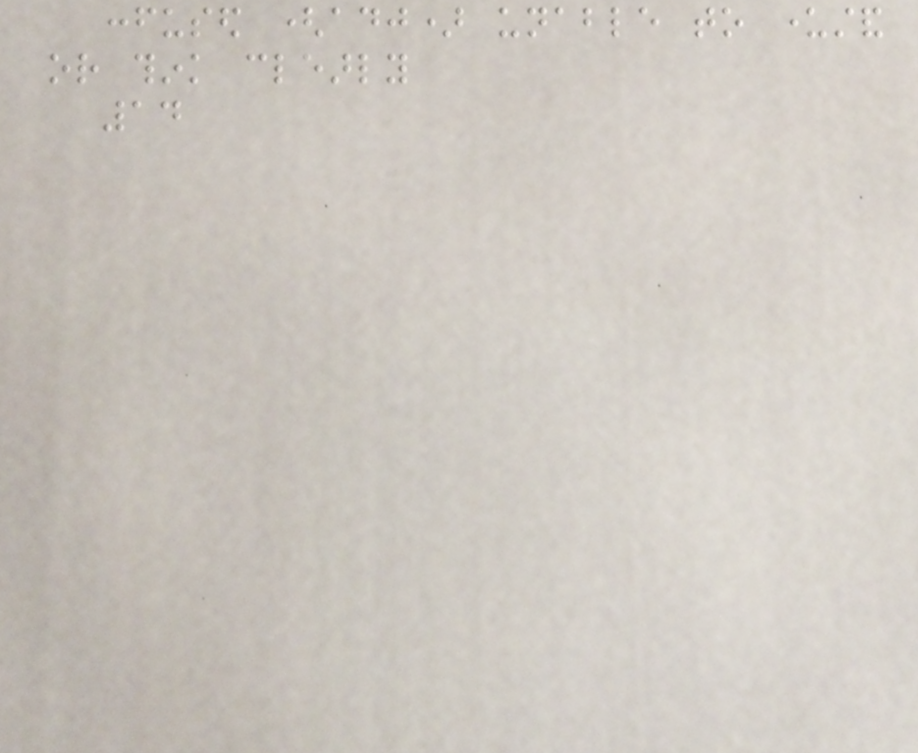confused (adj) unable to understand
or think clearly
14
